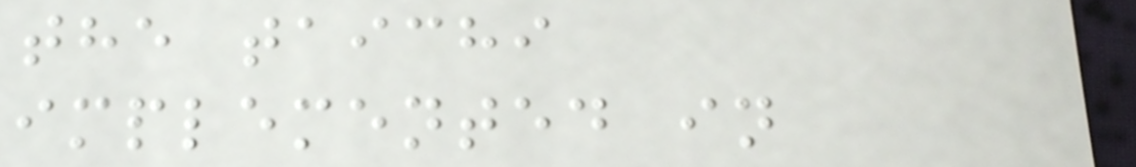the taichi
implemented in
